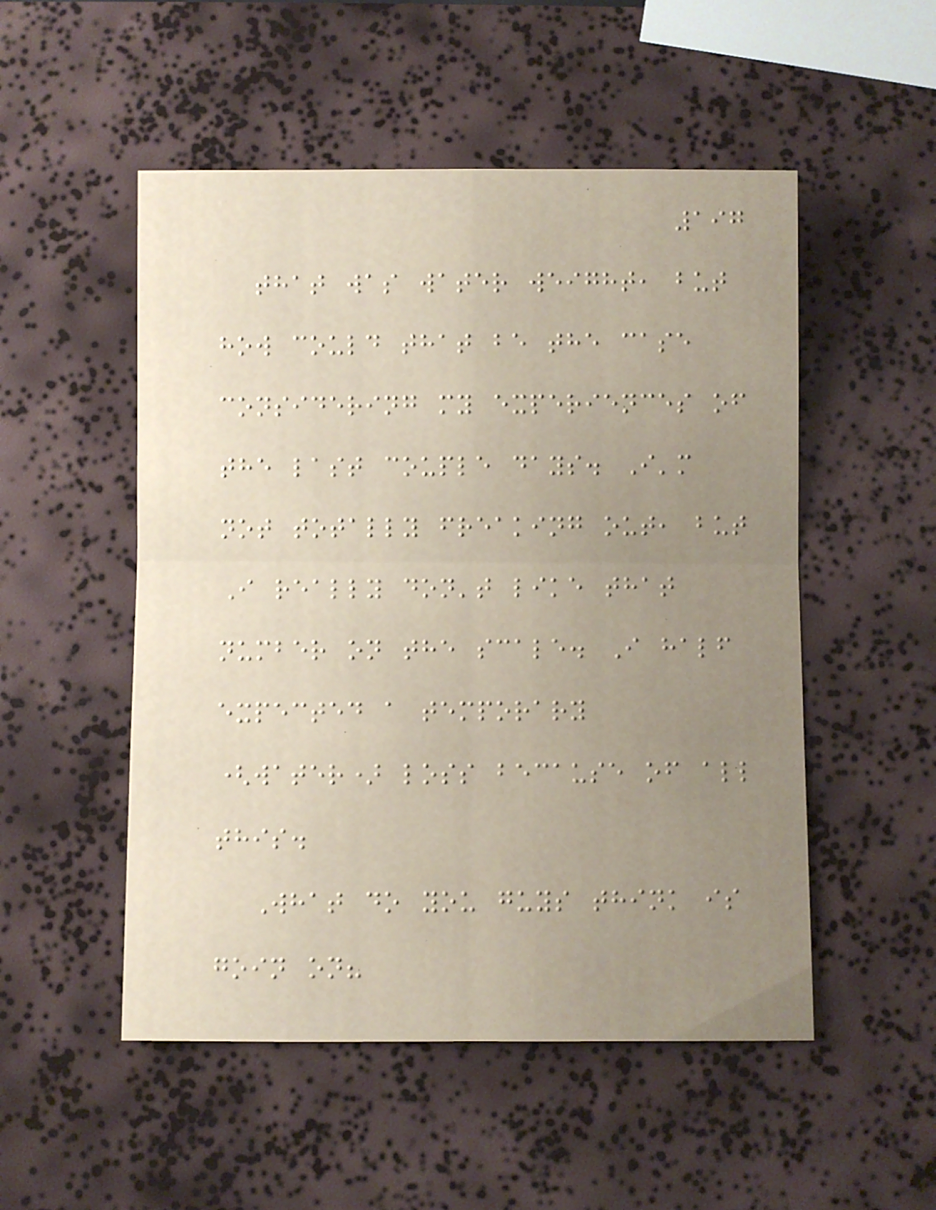197
that was water weight, but
how could that be the case
considering my experiences of
the last couple days. I'm
not totally freaking out, but
I really don't like that
number on the scale. I half
expected a temporary
(water) loss because of all
this.
What do you guys think is
goin on?
